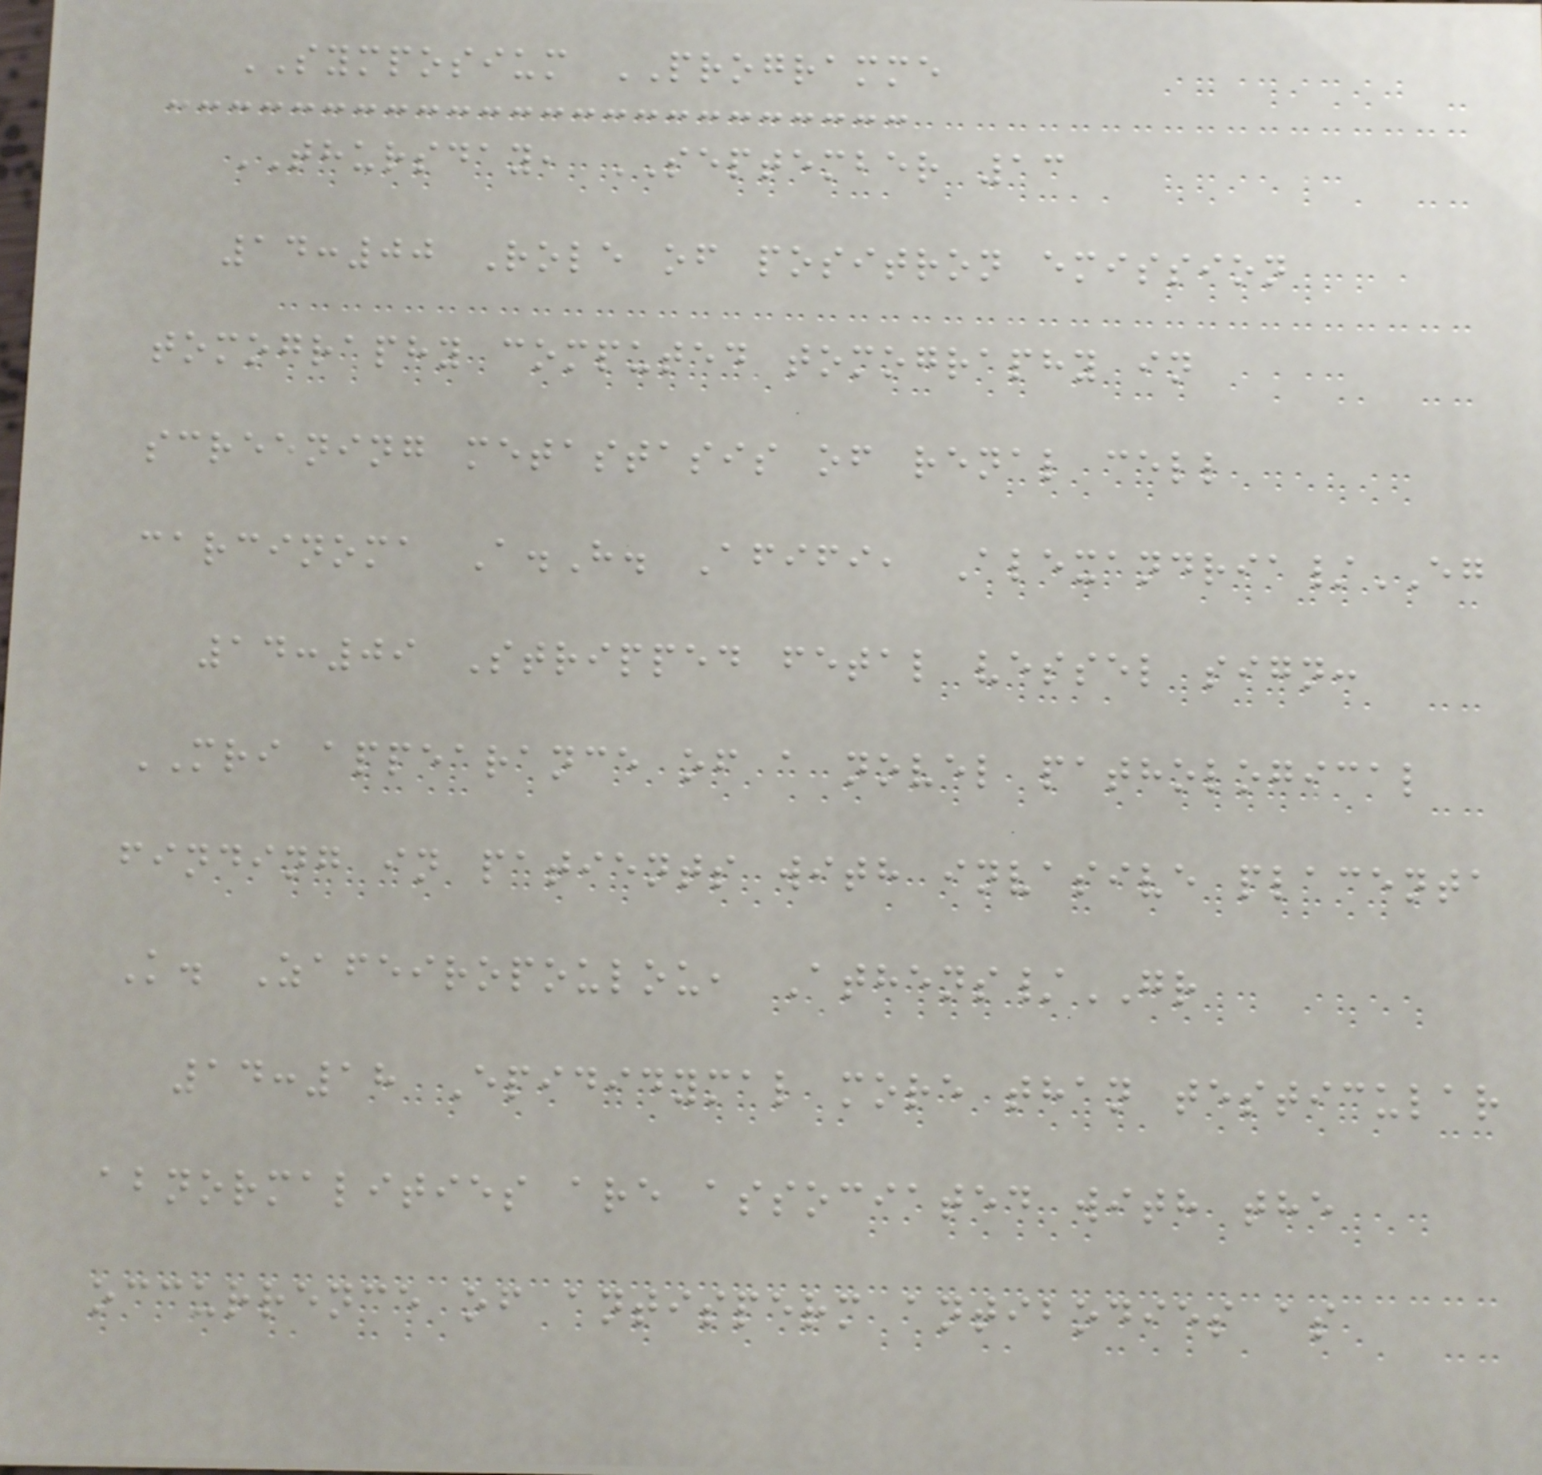SYMPOSIUM PROGRAMME
THURSDAY, SEPTEMBER 13
14:00 Role of positron emission
tomography computed tomography in
screening metastasis of renal cell
carcinoma A.H. Afifi, Alexandria/EG
14:09 Stripped fetal vessel sign:
MRI appearance of a novel pathological
finding in patients with invasive placenta
K. Zafeiropoulou, Athens/GR
14:18 Epididymal more than testicular
abnormalities are associated with the
occurrence of antisperm antibodies as
